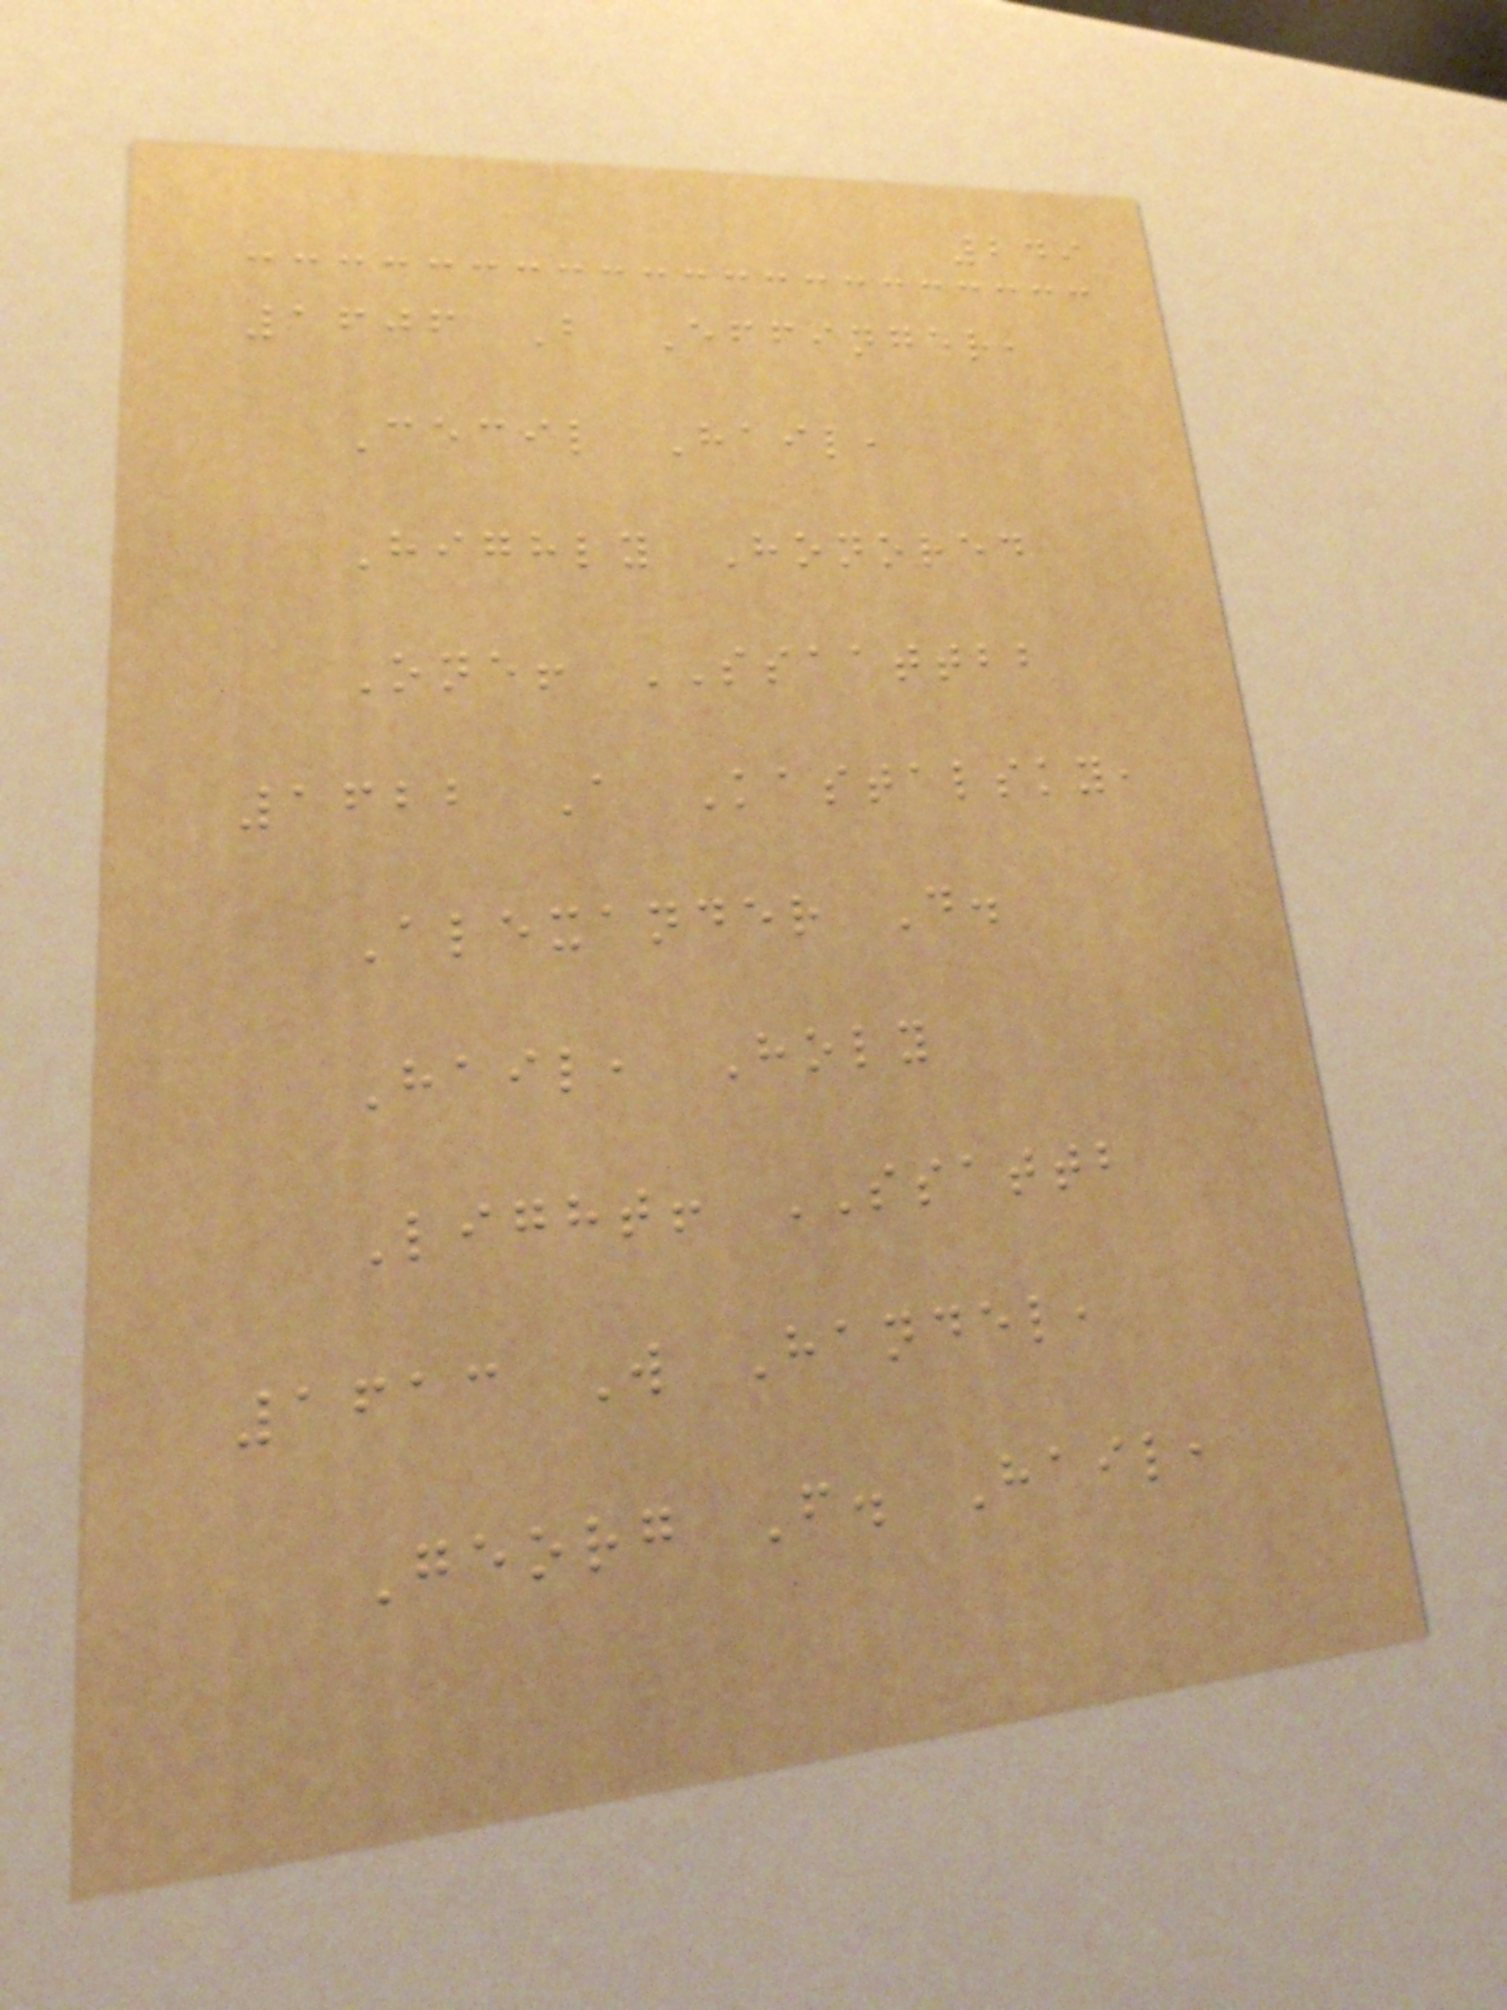249
1606 B Effinger,
Cecil Hail,
Highly Honored
One! SSAATTBB
1622 A Kastalsky,
Alexander D.
Hail, Holy
Light! SSATTB
1613 W Handel,
Georg F. Hail,
